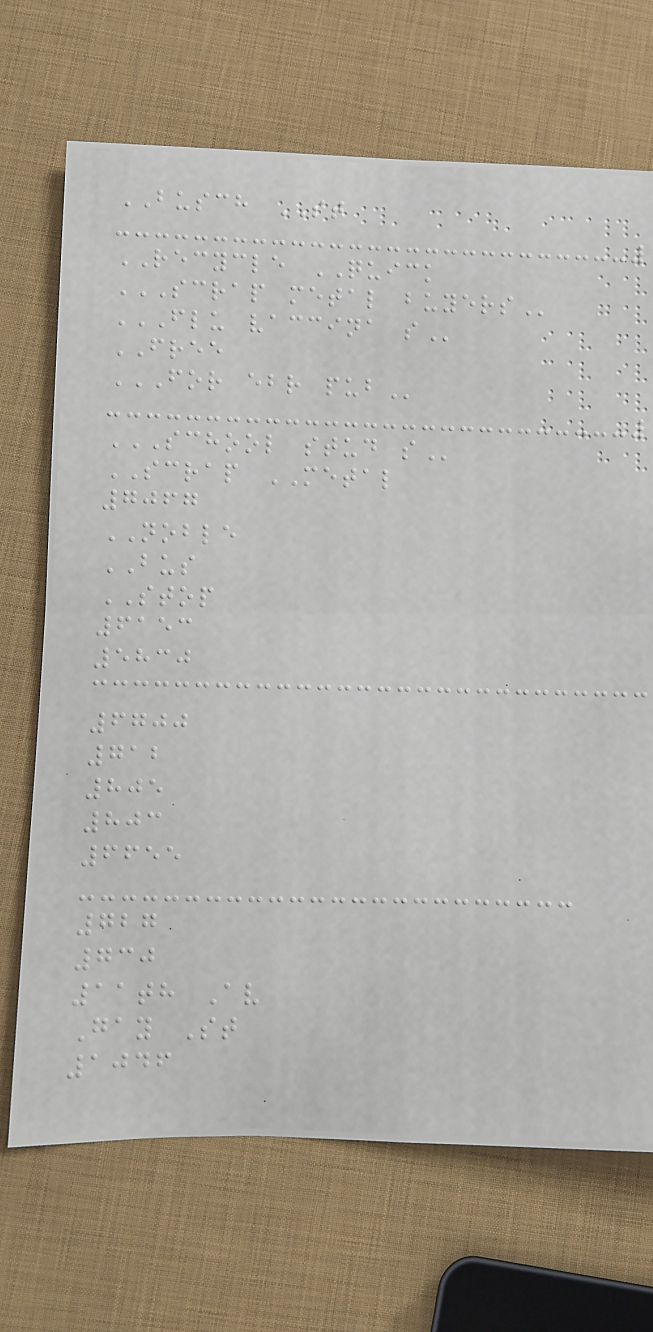BUSCH ST
RECYCLE QUICK
SCRAP METAL BUYERS
FLU VACCINA S
FREE
FOR EBR PUB
SCHOOL STUD S
SCRAP METAL
7067
NOBLE
BUS
STOP
6153
5830
6700
712
805
803
6655
727
730
11th Av
Gay St
1046
